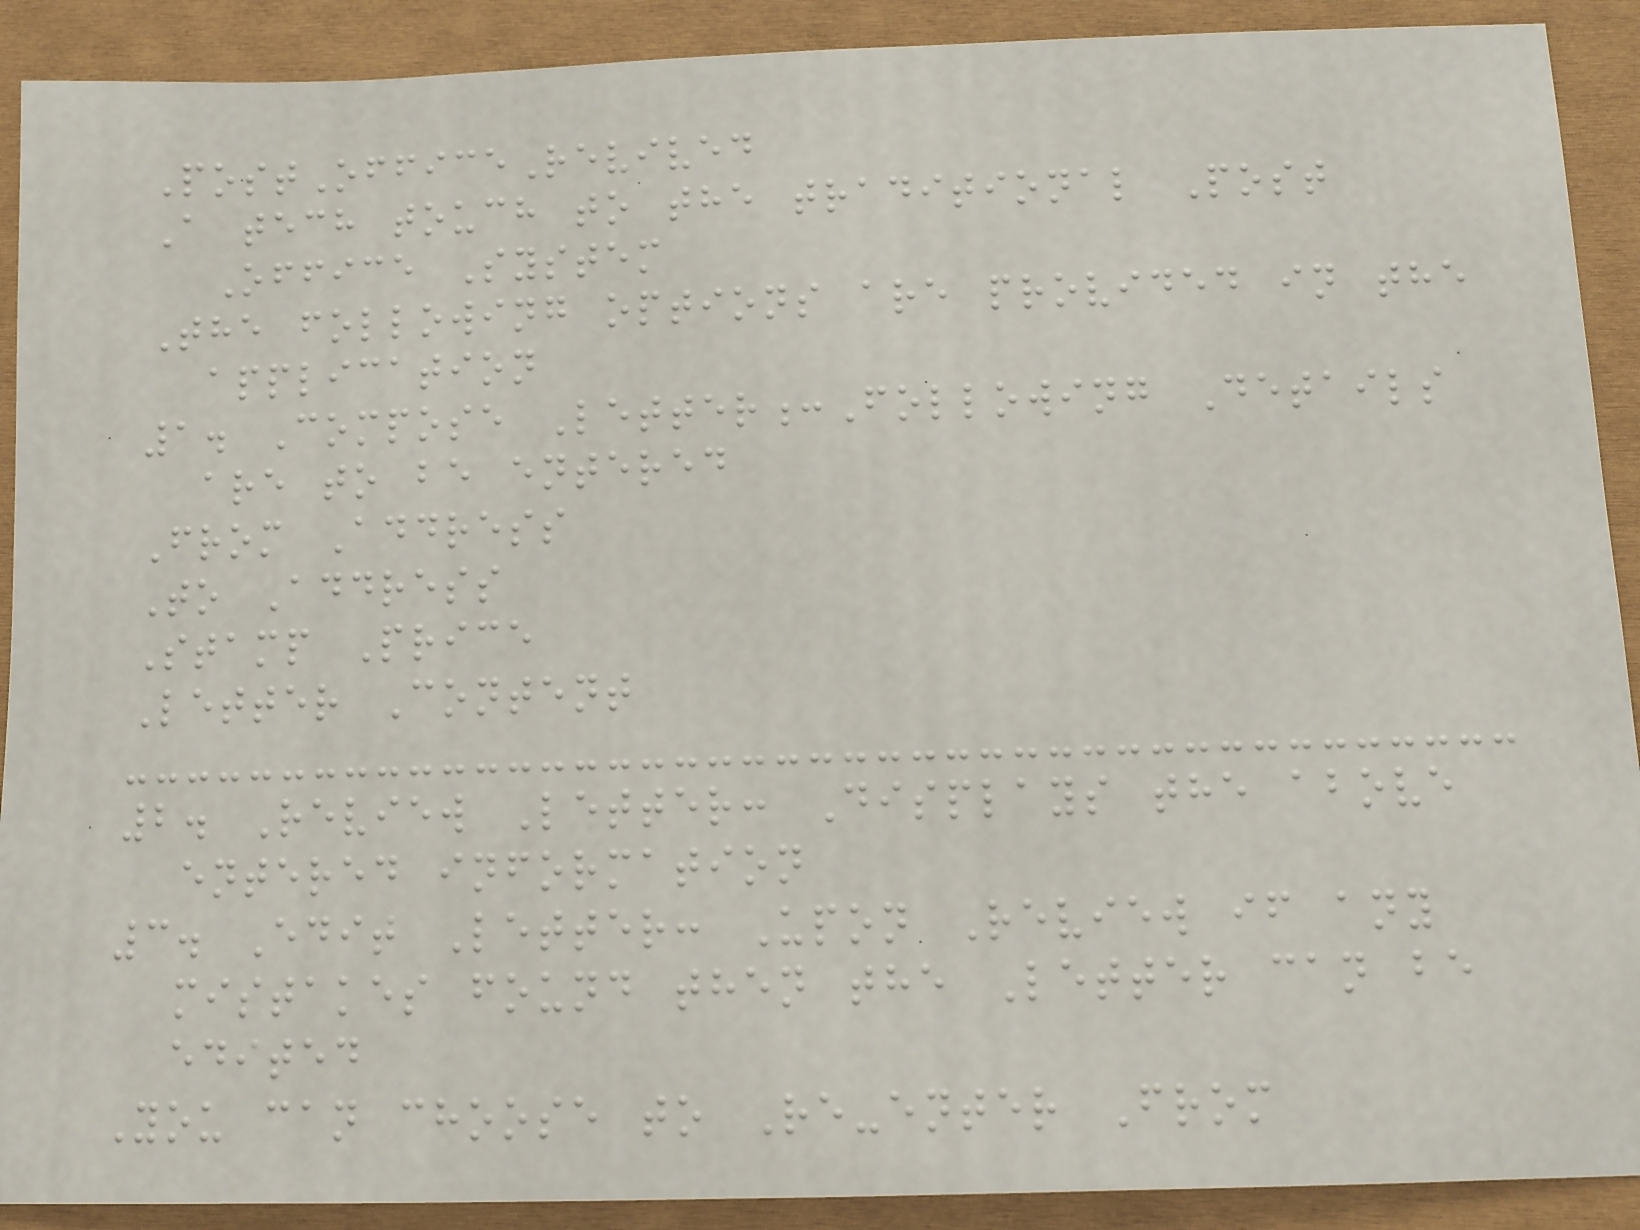PostOfficeRevived
A tech touch to the traditional Post
Office System
The following options are provided in the
application
1. Compose Letter:Following Details
are to be entered
From Address
To Address
Stamp Price
Letter Content
2. Review Letter: Displays the above
entered information
3. Edit Letter: Upon Review if any
mistakes found then the Letter can be
edited
You can choose to Re-enter From
